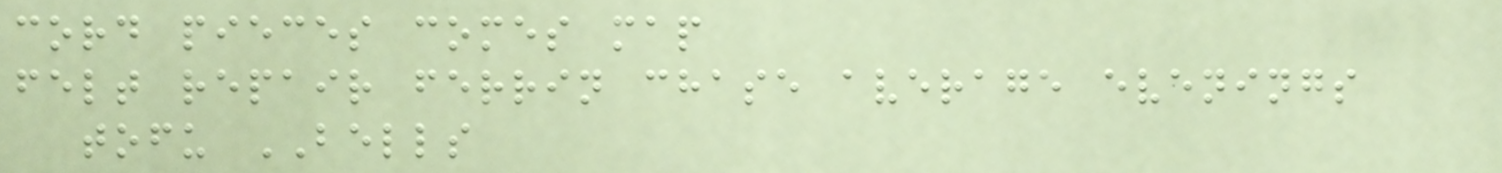cord pieces comes map
felt repair ferrin chase average evenings
tofu BELLS
